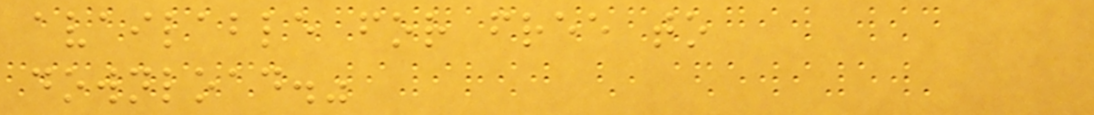available for free to
download."
